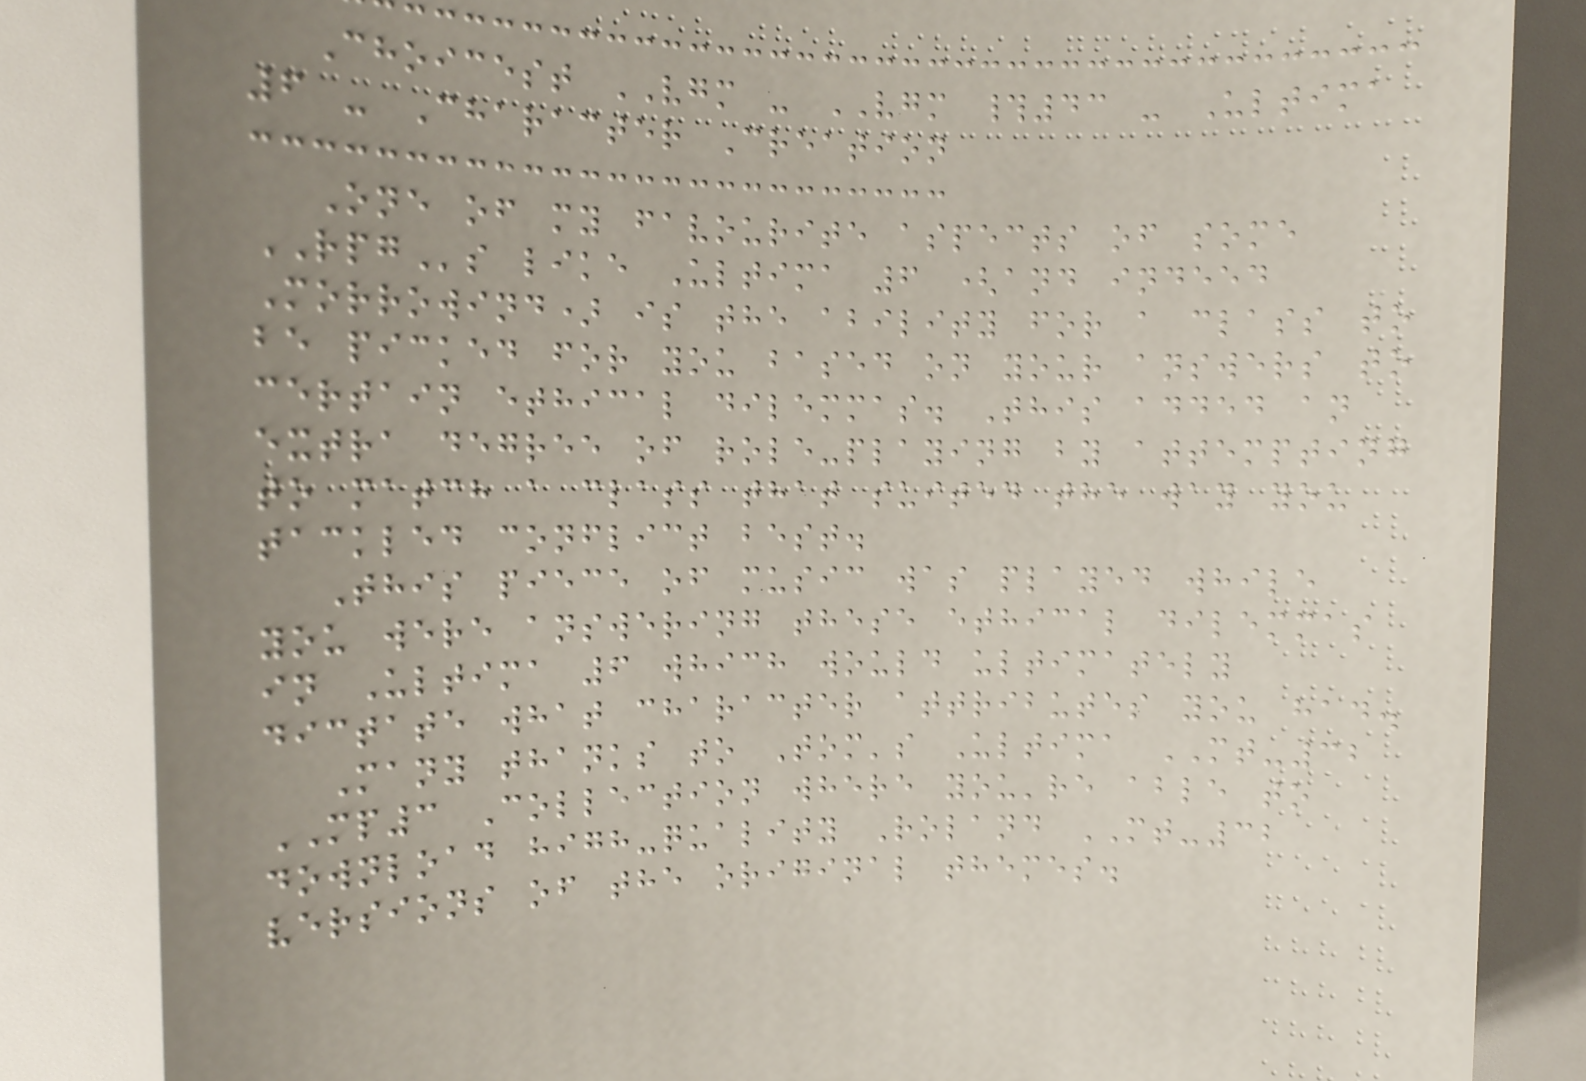Choicest VGM - VGM #43 - Ultima
6 - Character Creation
One of my favourite aspects of some
RPGs like Ultima 6 (and indeed
Morrowind) is the ability for a class to
be picked for you based on your answers to
certain ethical dilemmas. This added an
extra degree of role-playing by attempting
to match a class that suited the way you
tackled conflict best.
This piece of music was played while
you were answering these ethical dilemmas
in Ultima 6 which would ultimately
dictate what character attributes you had.
Many thanks to Tom's Ultima MT-32
MP3 Collection where you're able to
download high-quality Roland MT-32
versions of the original themes.
